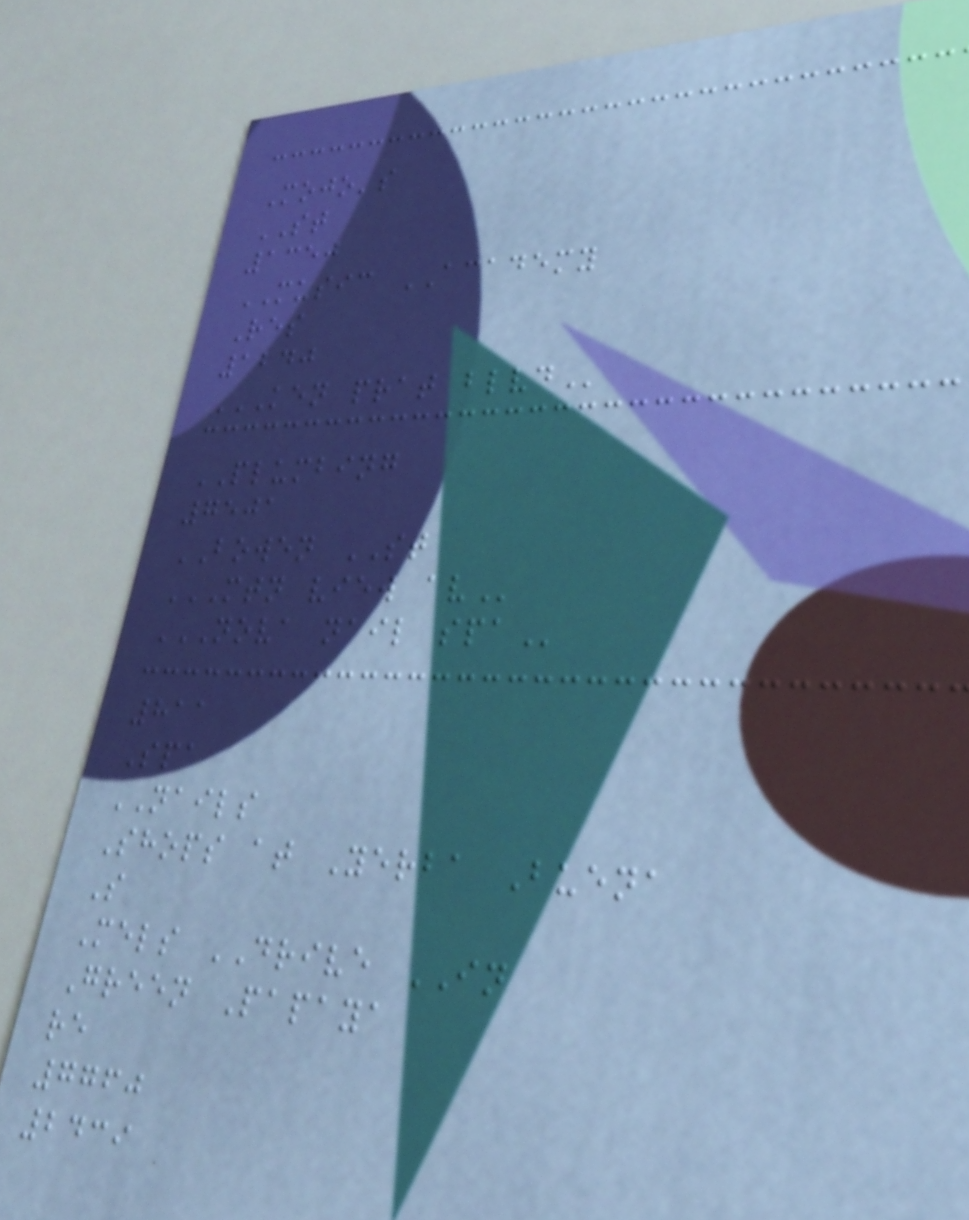Mojo's
ST
1350
MUSIC ACADEMY
Res
1240
KEN PRAT BLVD
PLUMBING
7501
BOWEN ST
MTN VIEW AV
NOVA NAIL SPA
811
Spa
NAILS
Shops at Yerba Buena
S
Mels DRIVE IN
Green Papaya
re
7760
2439
